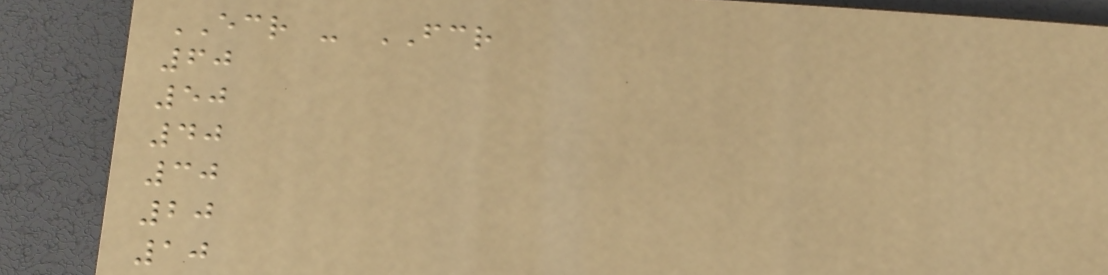ECR - FCR
60
50
40
30
20
10
